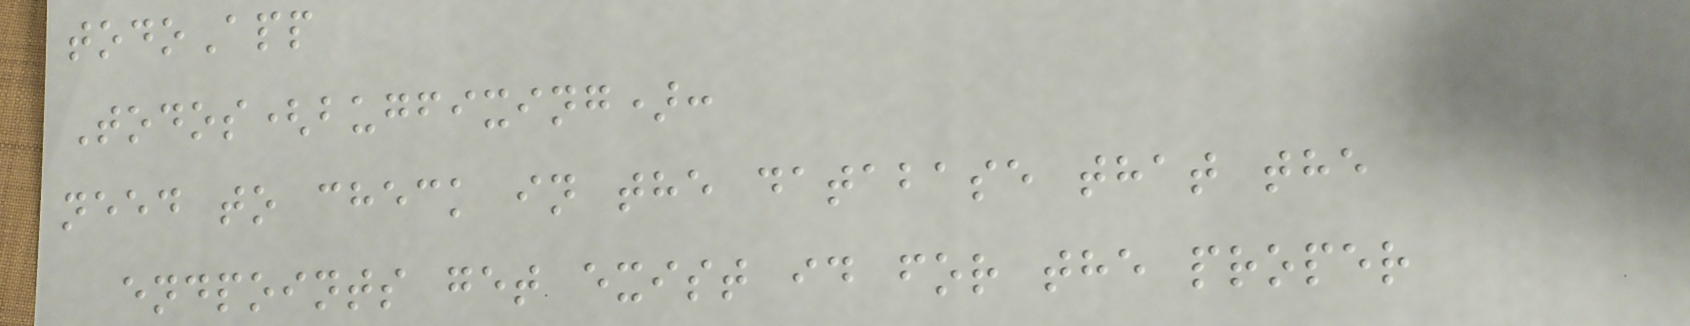todoApp
Todos(bugfixing):
need to check in the database that the
endpoints get exist id for the proper
